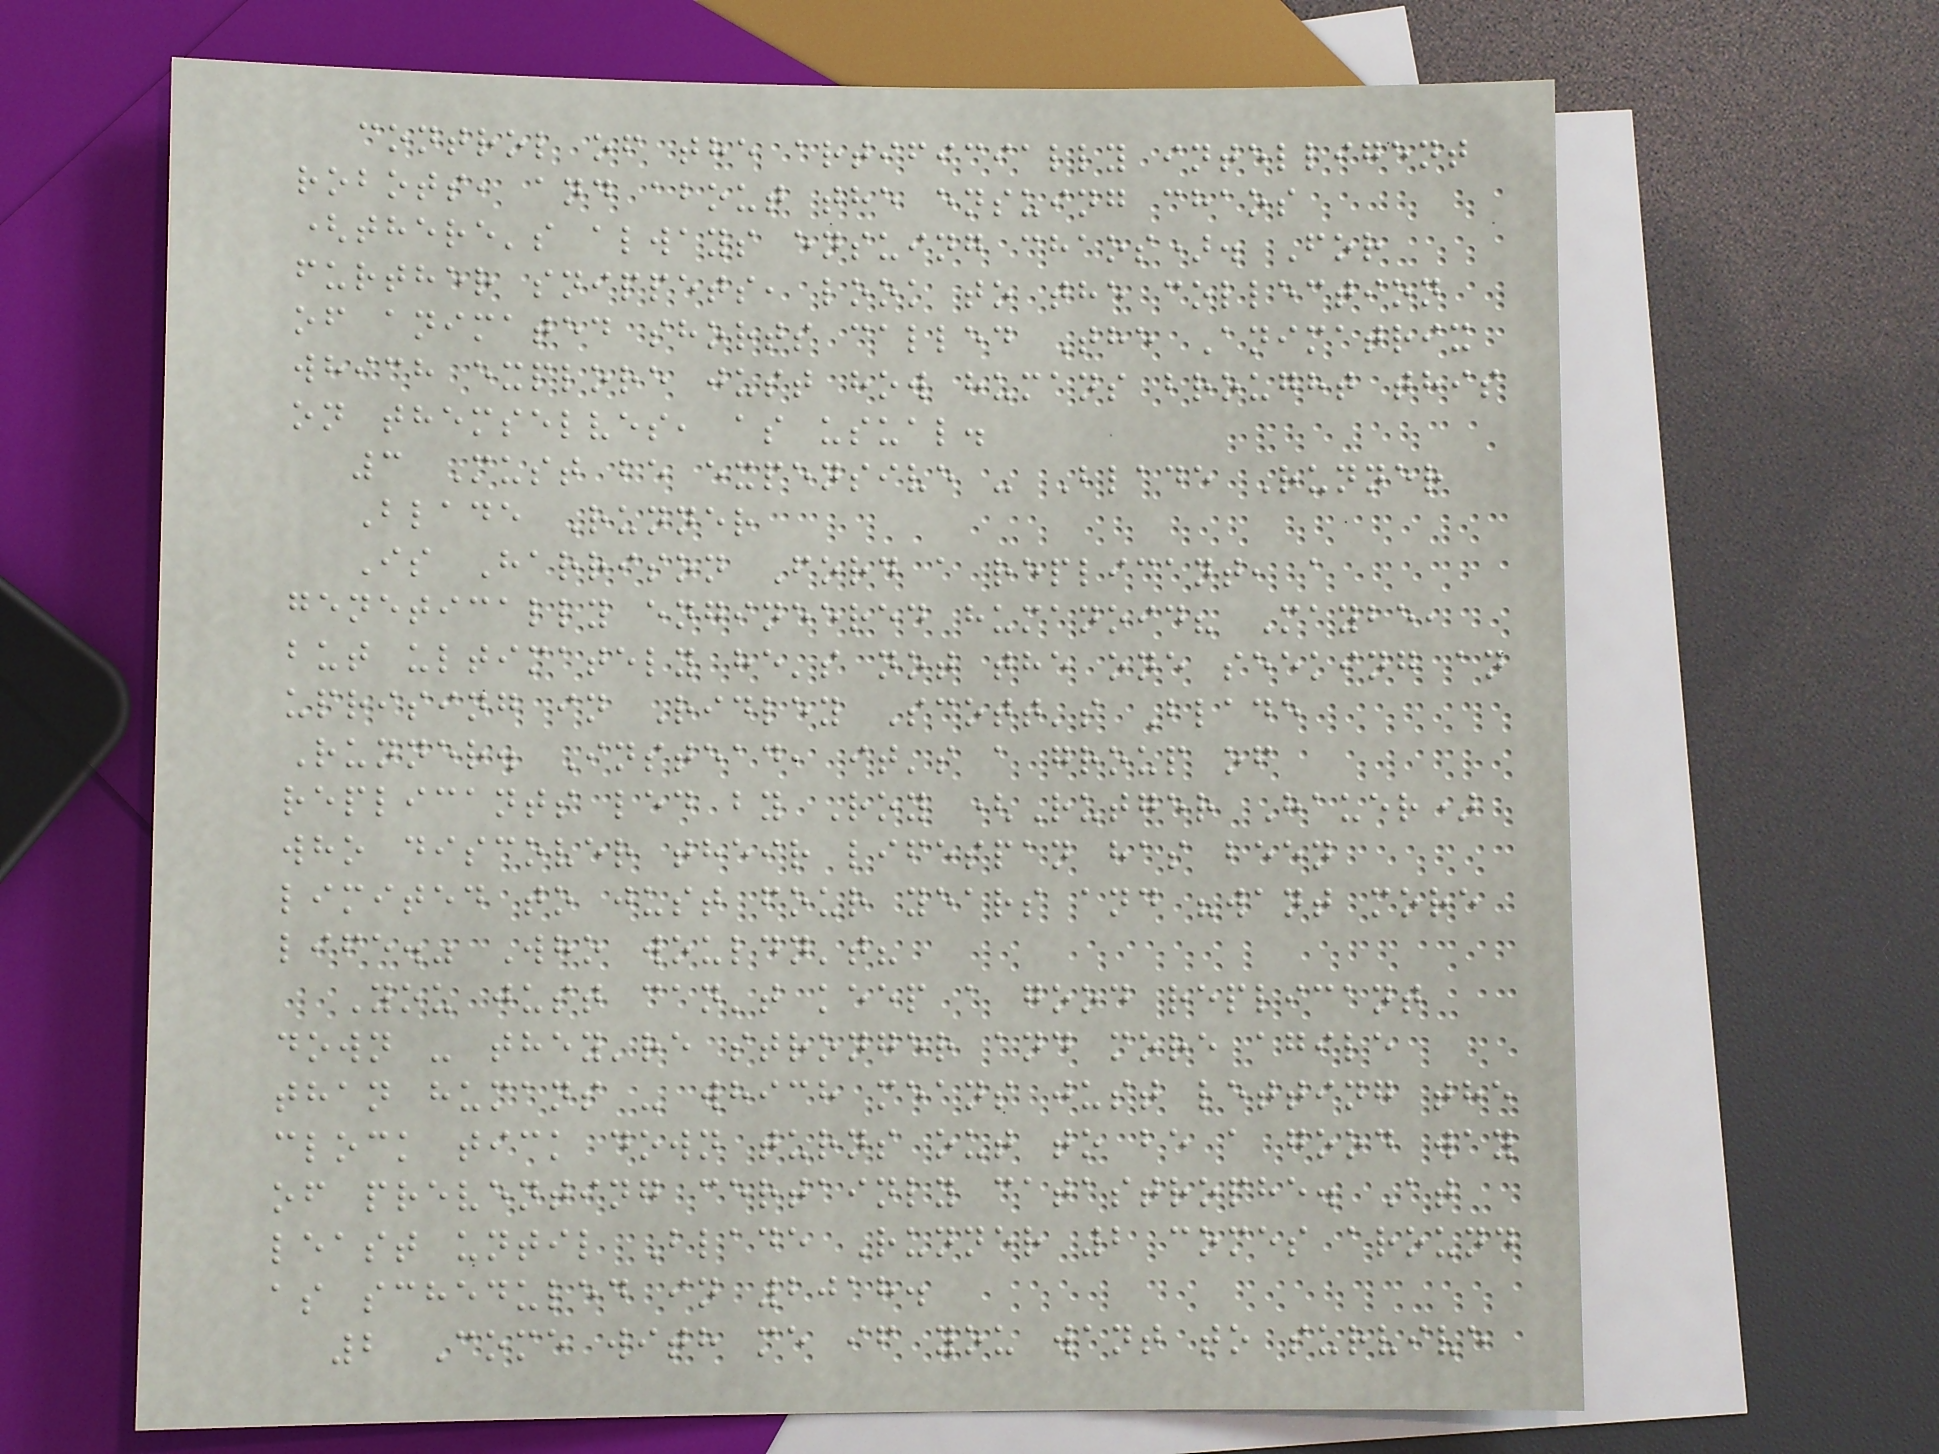control of the artificially intelligent
robots, and about the ensuing chaos
(there's always ensuing chaos). For
further snippets, look to the collection
of animated shorts called The Animatrix
which explore just how humans brought this
on themselves, as usual.
3 Must be expensive - Blade Runner
Blade Runner
Is Harrison Ford a replicant, a
genetically engineered humanoid? Maybe,
but ultimately he's not the one seeking an
uprising in Ridley Scott's Blade
Runner. Instead, it's a group of
replicants led by Roy (Rutger Hauer)
who discover their lifespan has been
limited to just four years and "want more
life." Who wouldn't?
You just can't keep a good replicant
down - they're stronger and more agile
than humans - which means just letting the
clock tick down turns out to be a good way
of preventing certainly catastrophe. At
least until Blade Runner 2 comes around
as scheduled in 2018.
2 Come with me if you want to survive
